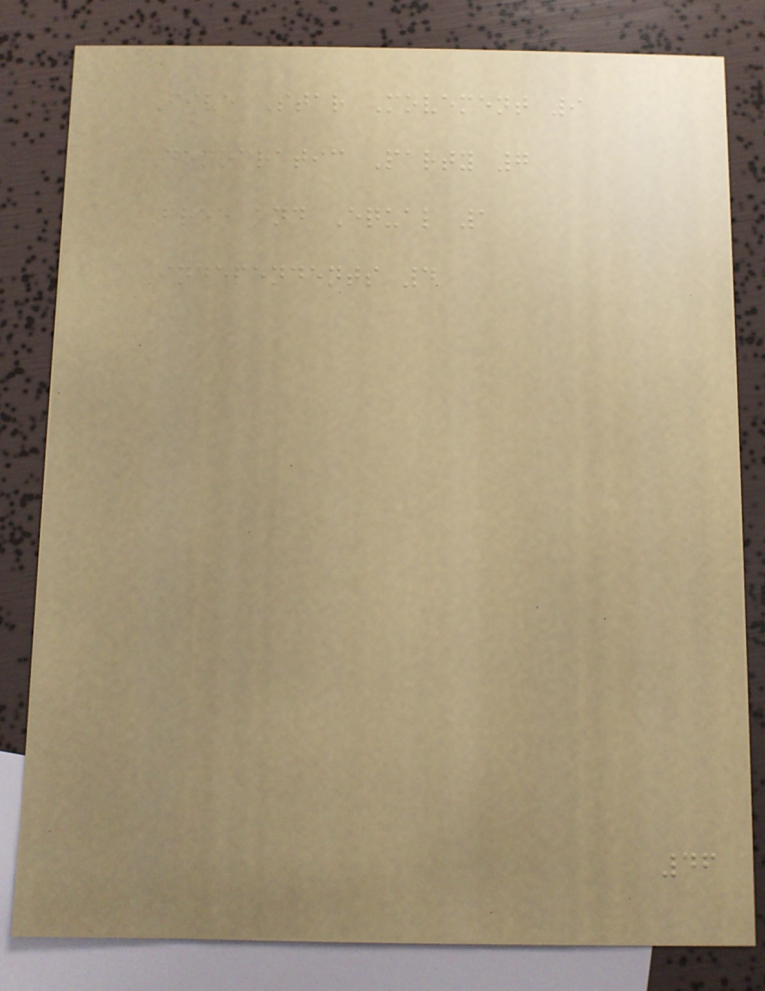Five Star Movement 9
Democratic Party 7
Free and Equal 1
Independents 4
46
